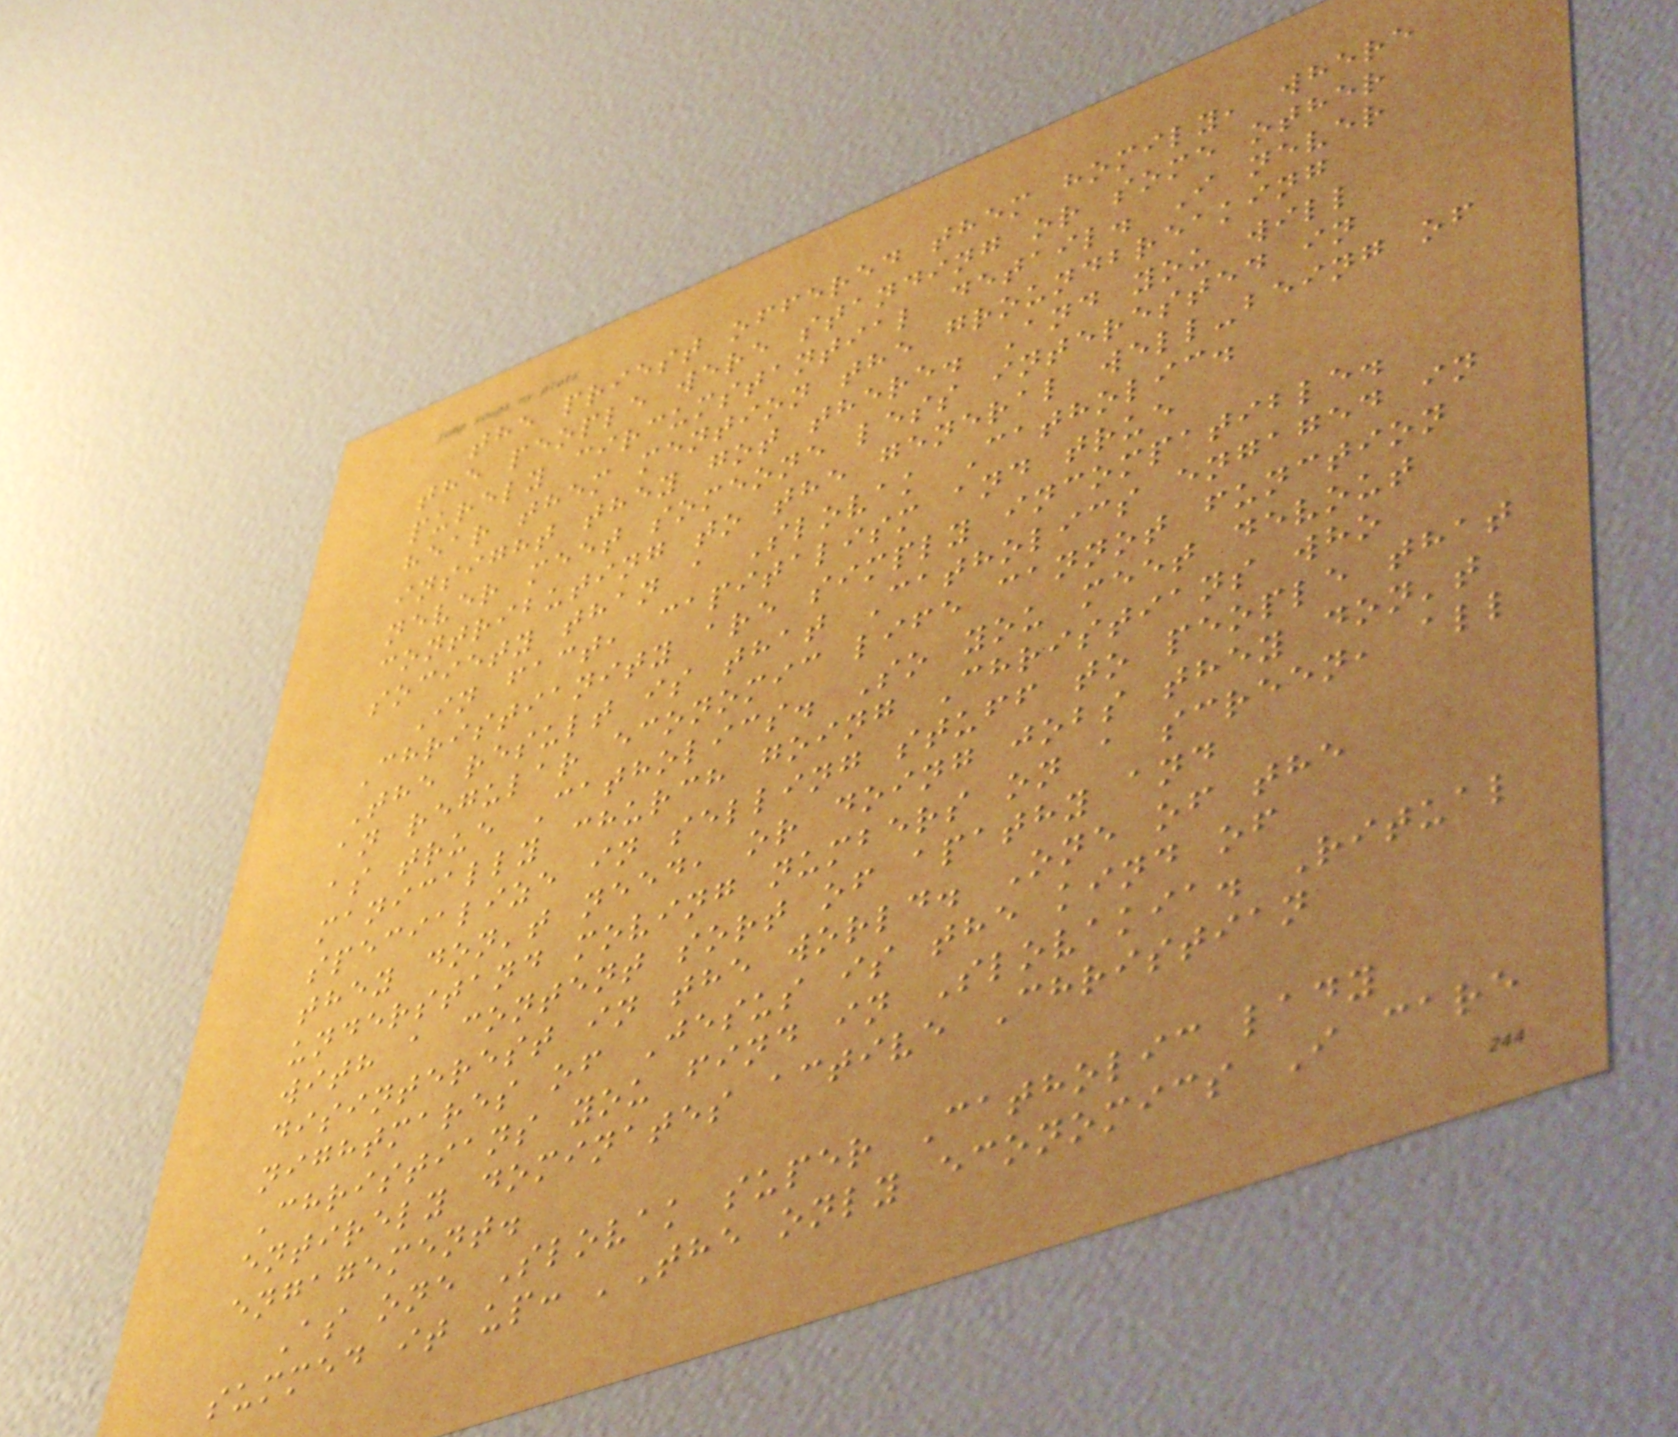the priest offered them homily, where
the people were standing or some other
purely circumstantial detail. I never
hear them mention the groundbreaking
insight they got there. And you will
never meet someone less interested in
contributing to the general well-being of
society than a Slovak Catholic.
In fact, capitalism and true
Christianity are simply incompatible.
The result is that Catholics engaged in
an regular economic life cannot function
as true Catholics. So you meet devout
manically church going Christians who
specialize in selling stuff to people that
they don't need, or doing jobs they don't
understand moving numbers on a screen, all
with a content sort of apathy and
disinterest in the world. One of the
nightmares of Jesus is the kind of
Christians you find in Slovakia. Ritual
entirely dominates active Christian
engagement.
As one Slovak super Catholic lady
summed it up: 'The only economics I care
